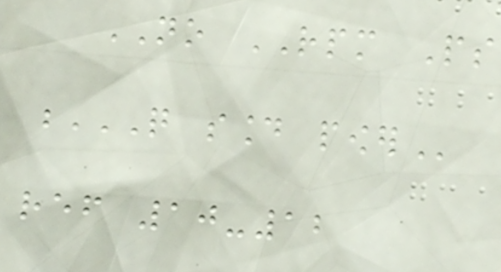NO RPM Ps
Q SOUND POWER
ref 10-12
